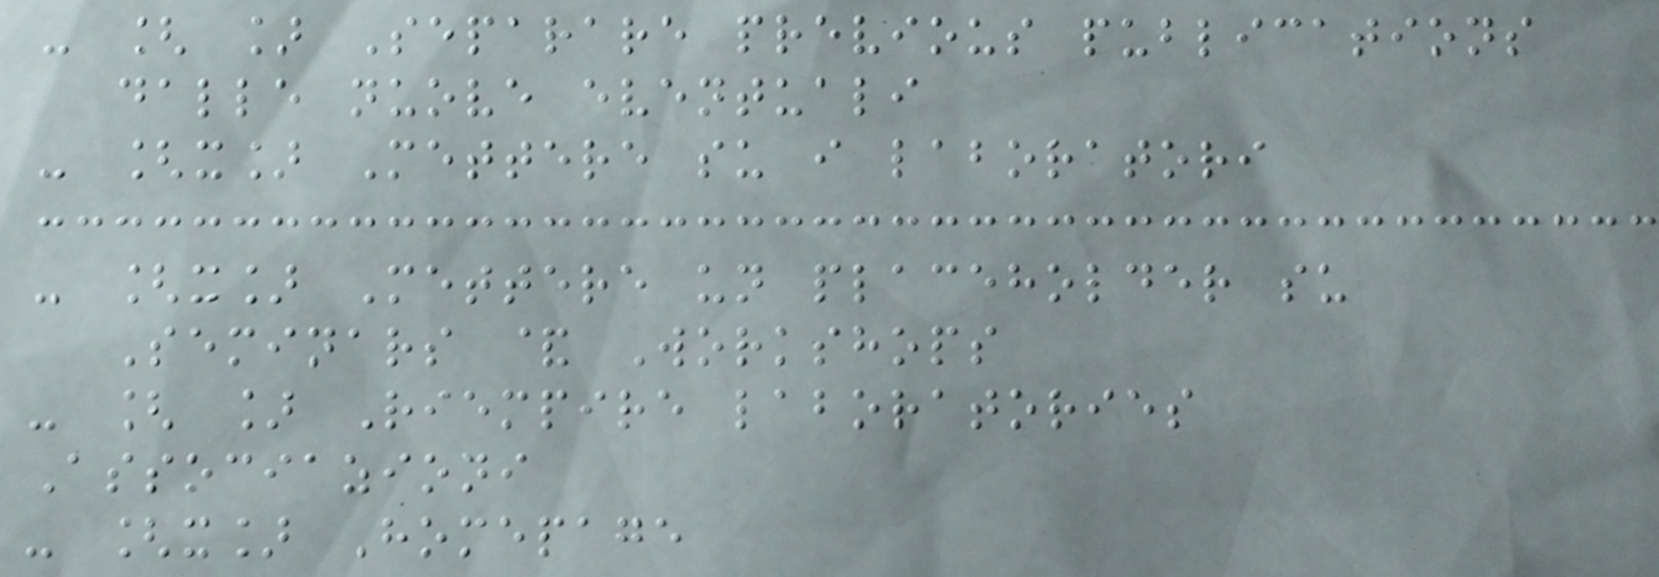- [ ] Separare previous publications
dalle nuove eventuali
- [x] Mettere su i laboratori
- [x] Mettere un placeholder su
Seminars & Workshops
- [ ] Riempire laboratories
Associazioni
- [x] Homepage
